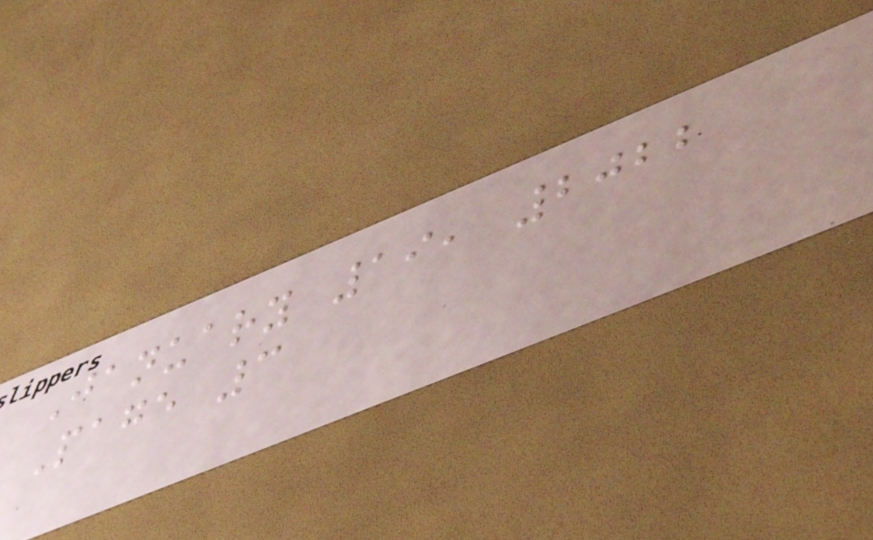January 19, 2022
Page 3
